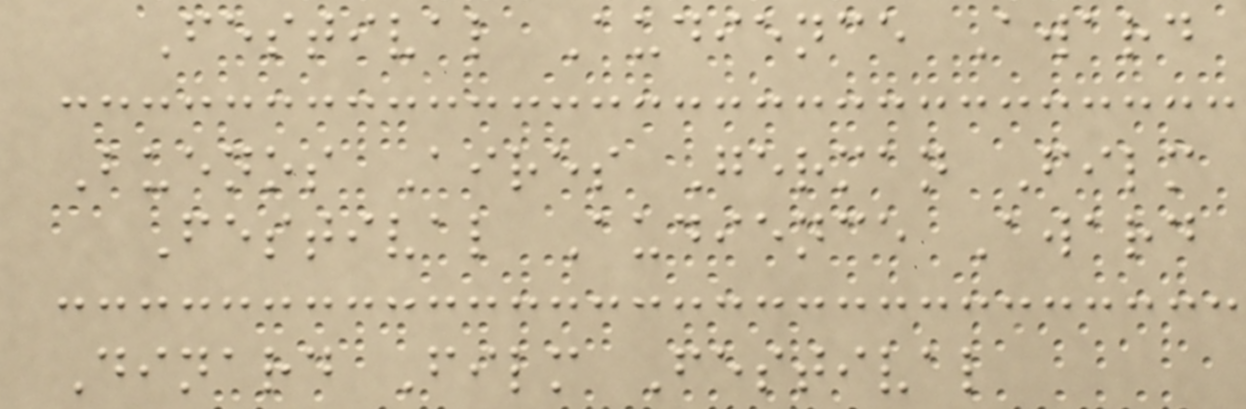Festival Audience Award
Buenos Aires German Film
Festival Audience Award
Dinard Film Festival
